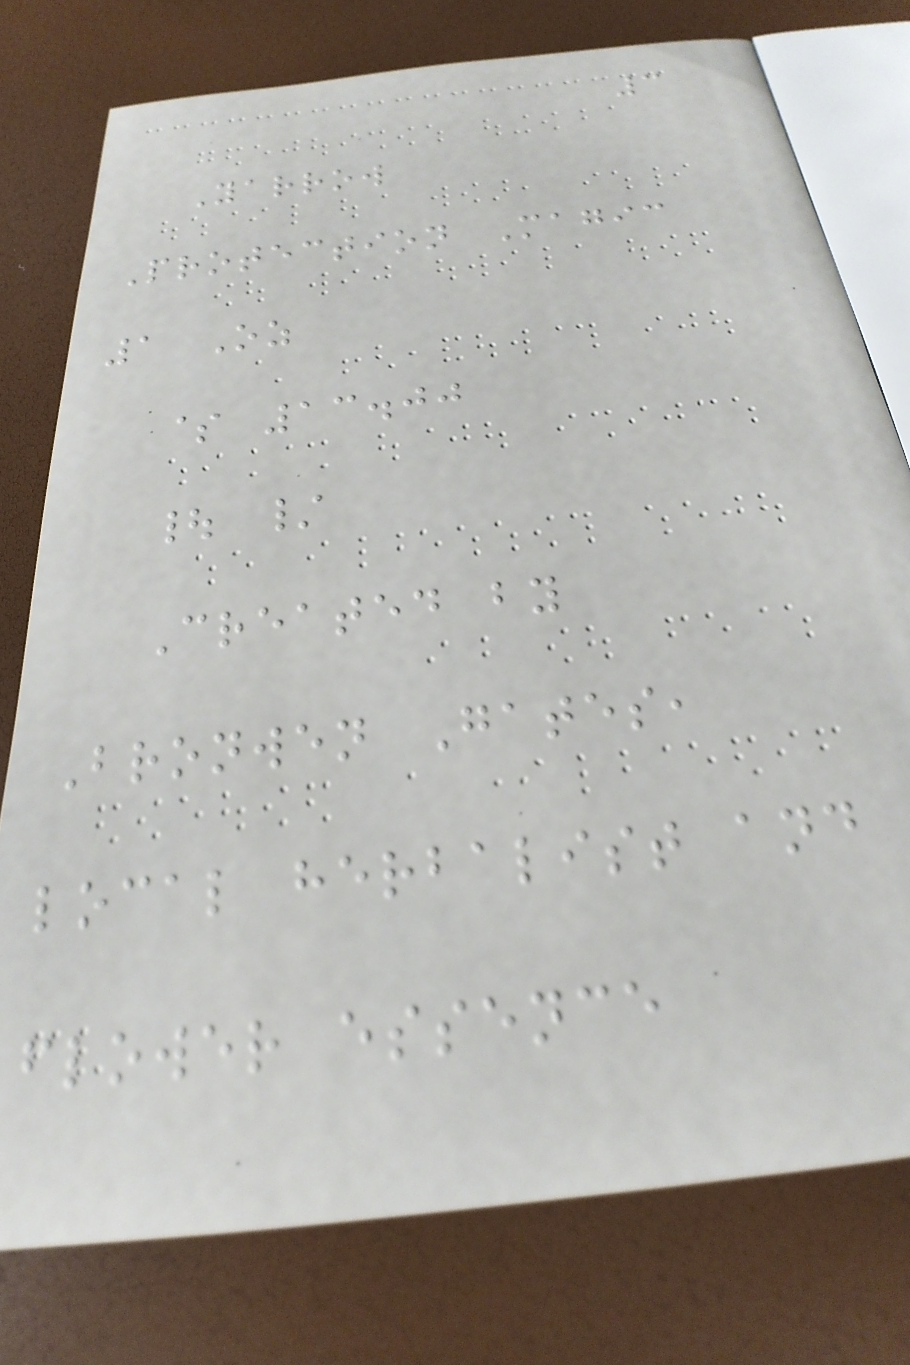3
Yarrow
Protection Magic
1 Oz
$ 13.00
| /
Created by
Bronwen Gates,
local herbalist and
flower essence
